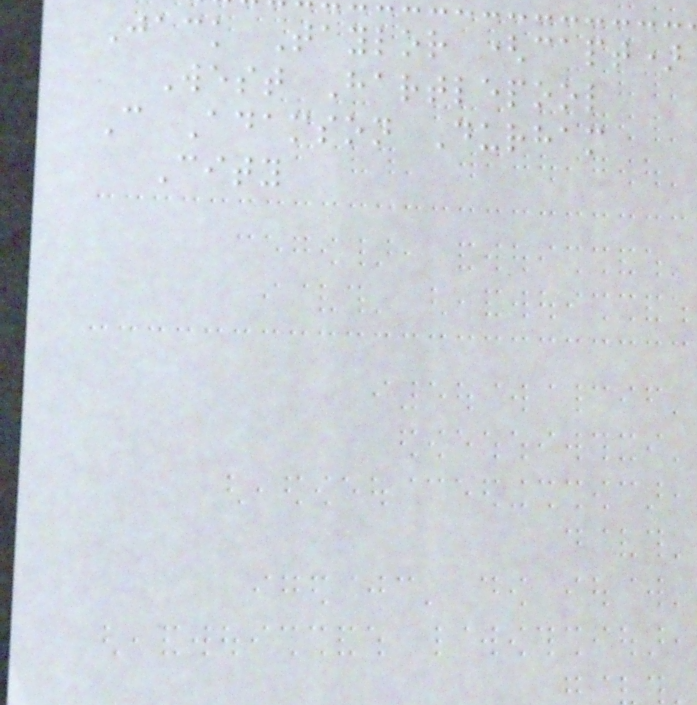Jack Taylor (capt)
West Hartlepool
C Adamson Durham
City
